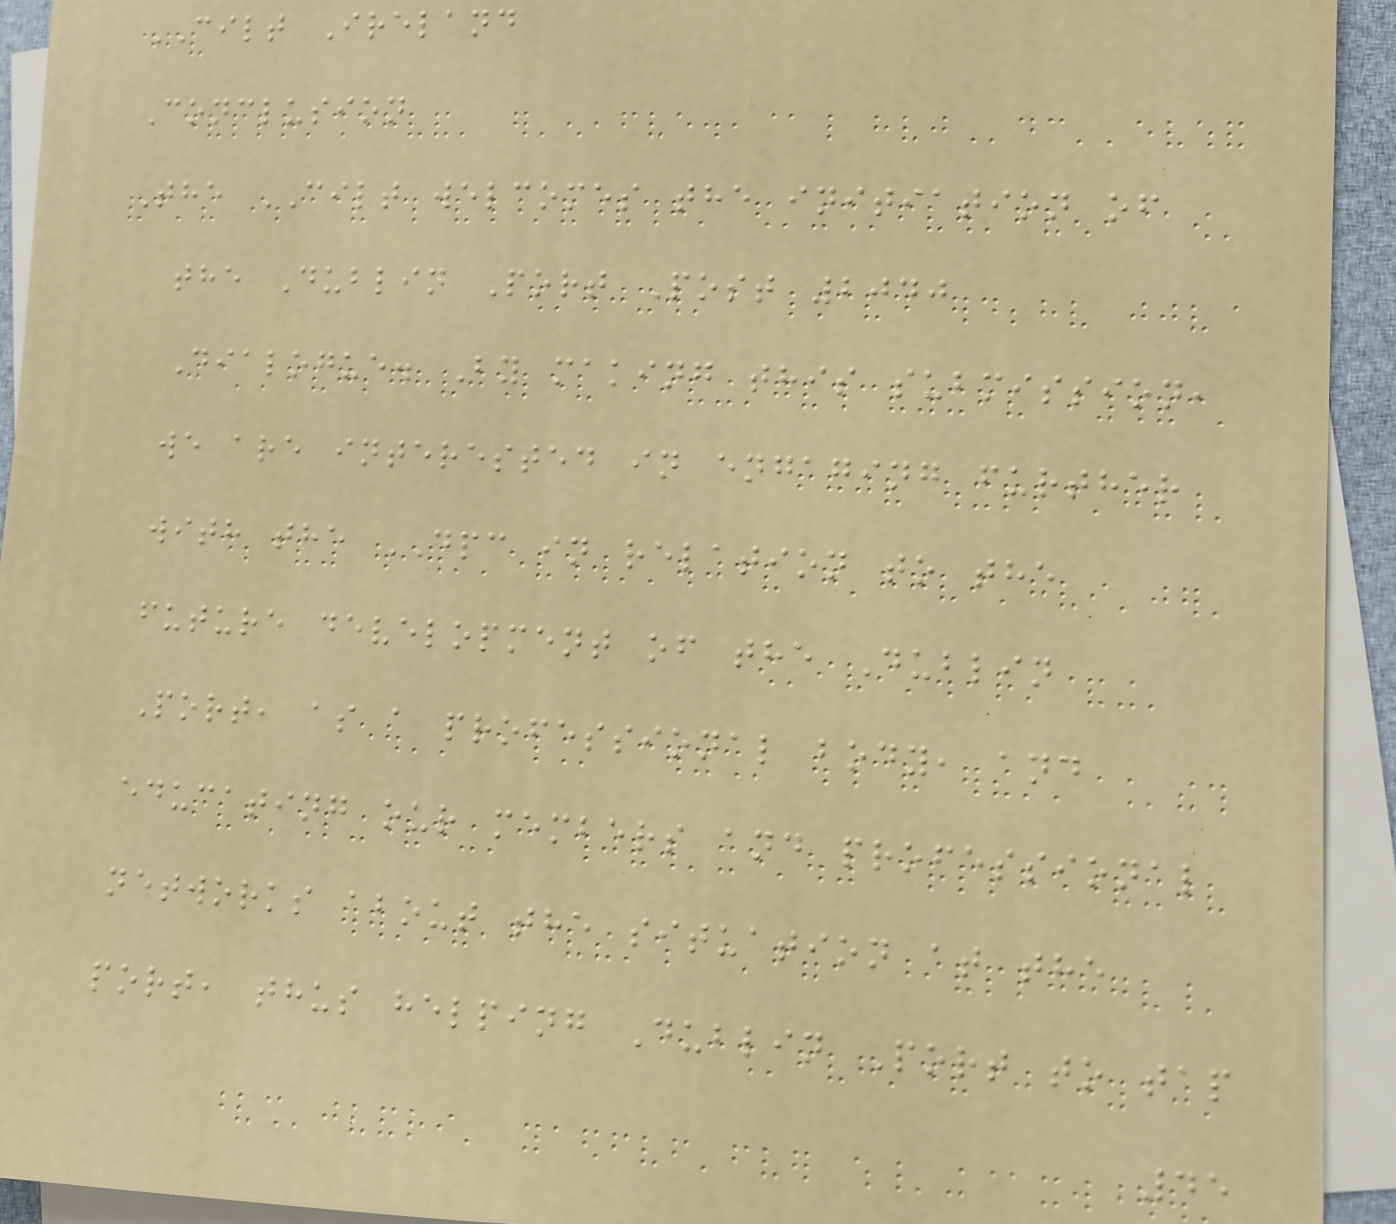CILT Ireland
Conclusion
The CILT welcomes the initiation of
the Dublin Port Post 2040
Dialogue. By making this submission,
we are interested in engaging further
with the DPC in relation to the
future development of the Dublin
Port, as a professional body, and
educating our members and professional
networks about the situation at the
port, thus helping Dublin Port to tap
45
